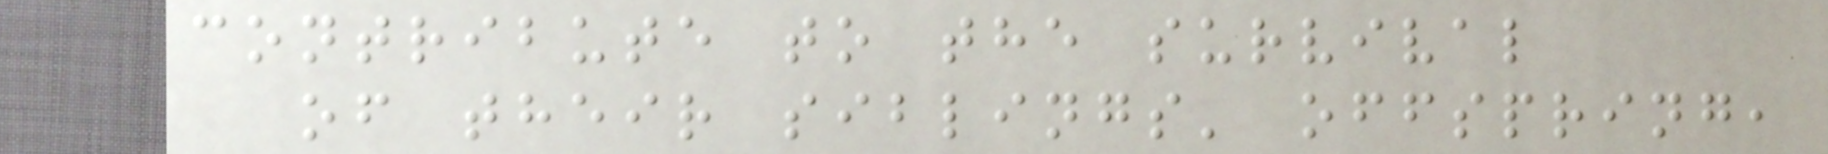contribute to the survival
of their siblings' offspring,
